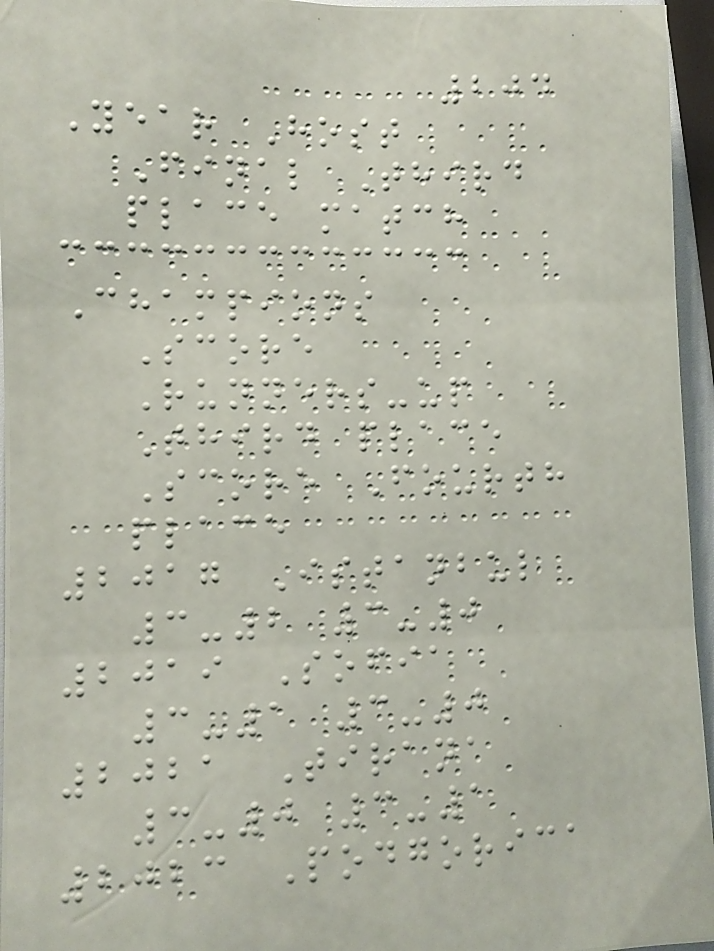204
Year Host
Final Third
place match
Champions
Score
Runners-up
Third place
Score Fourth
place
2017 Istanbul
3-2 3-0
2019 Sofia
3-1 3-0
2021 Tirana
3-0 3-1
2023 Podgorica
